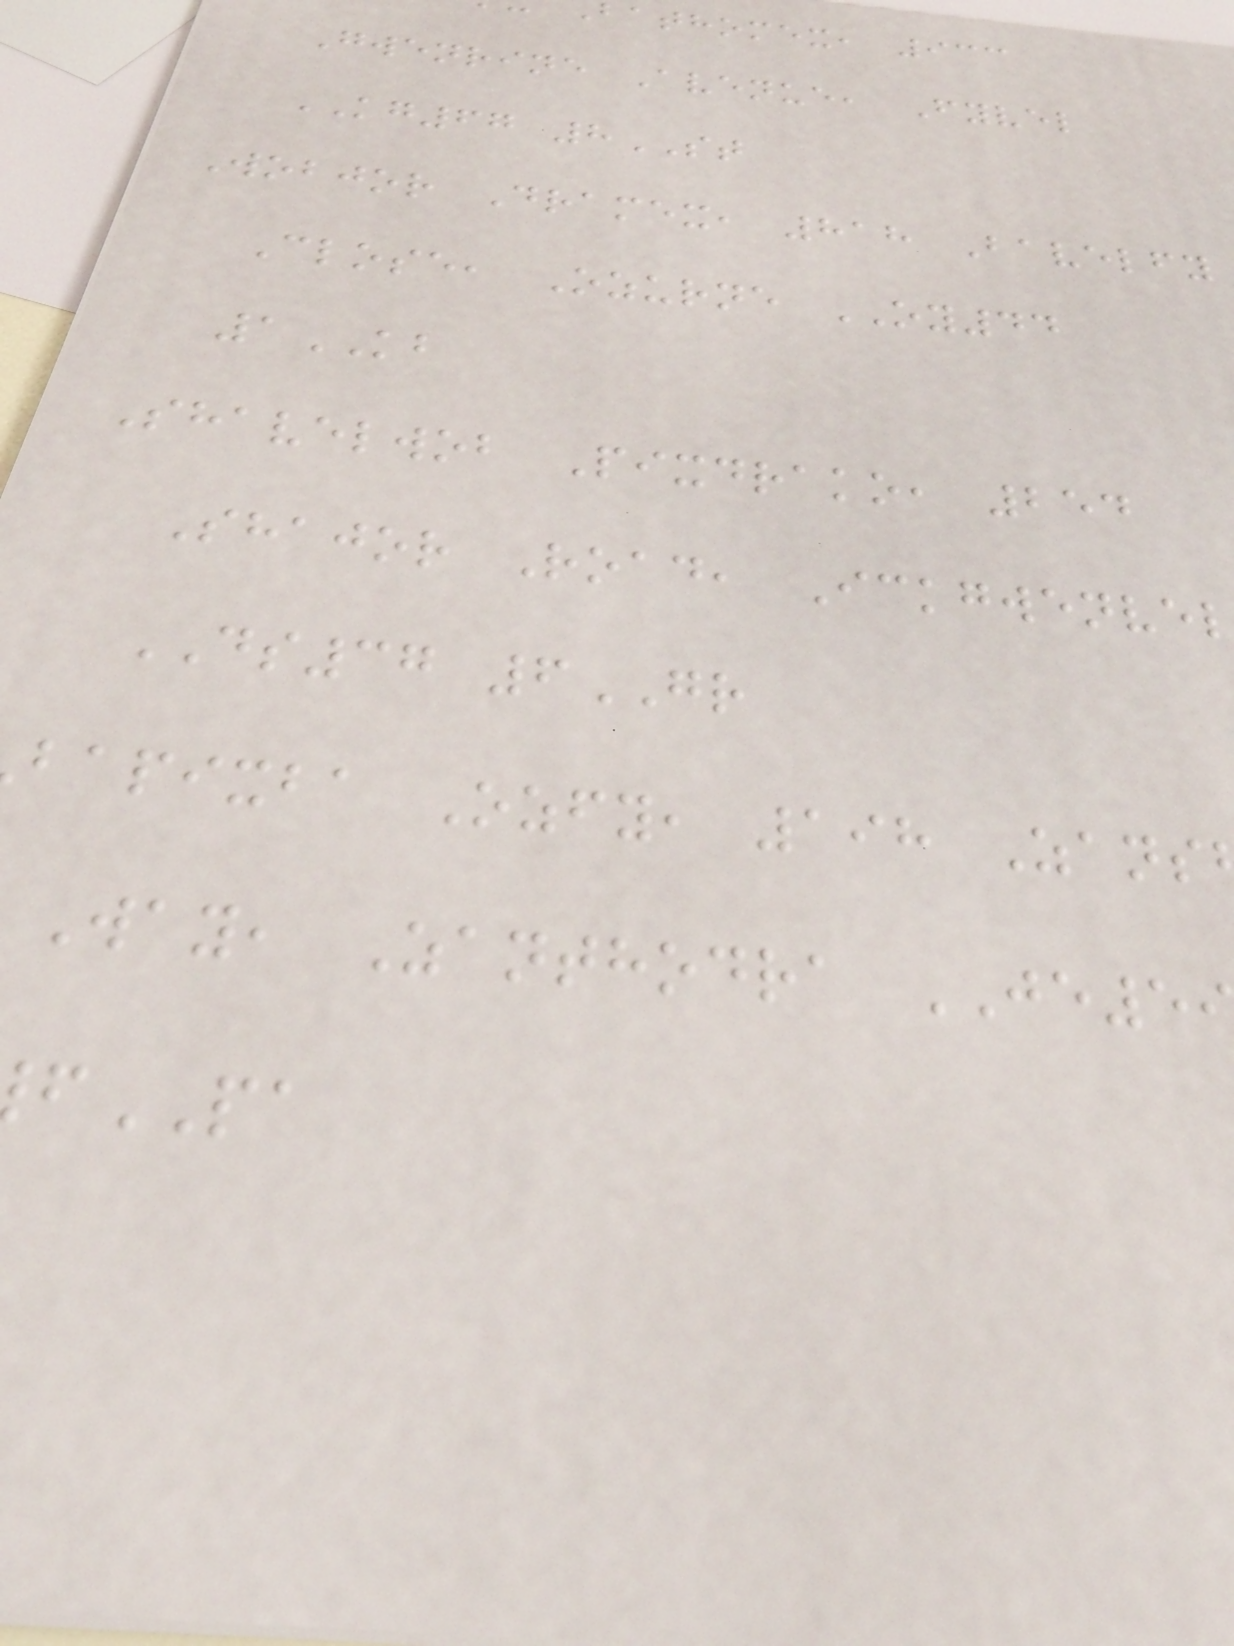athomex, 933
Gwenrine Avenue, Fyvel
KG67 8ST
Wobjor Dramex, 818 Bavelfy
Close, Ozurne OY44
1KB
Shavelwob Pixdrako, 254
Shajor Road, Ickgwenve
DS37 6GR
bapixba Ozfy, 198 Zans
Way, Zanthodra JE5
PA
